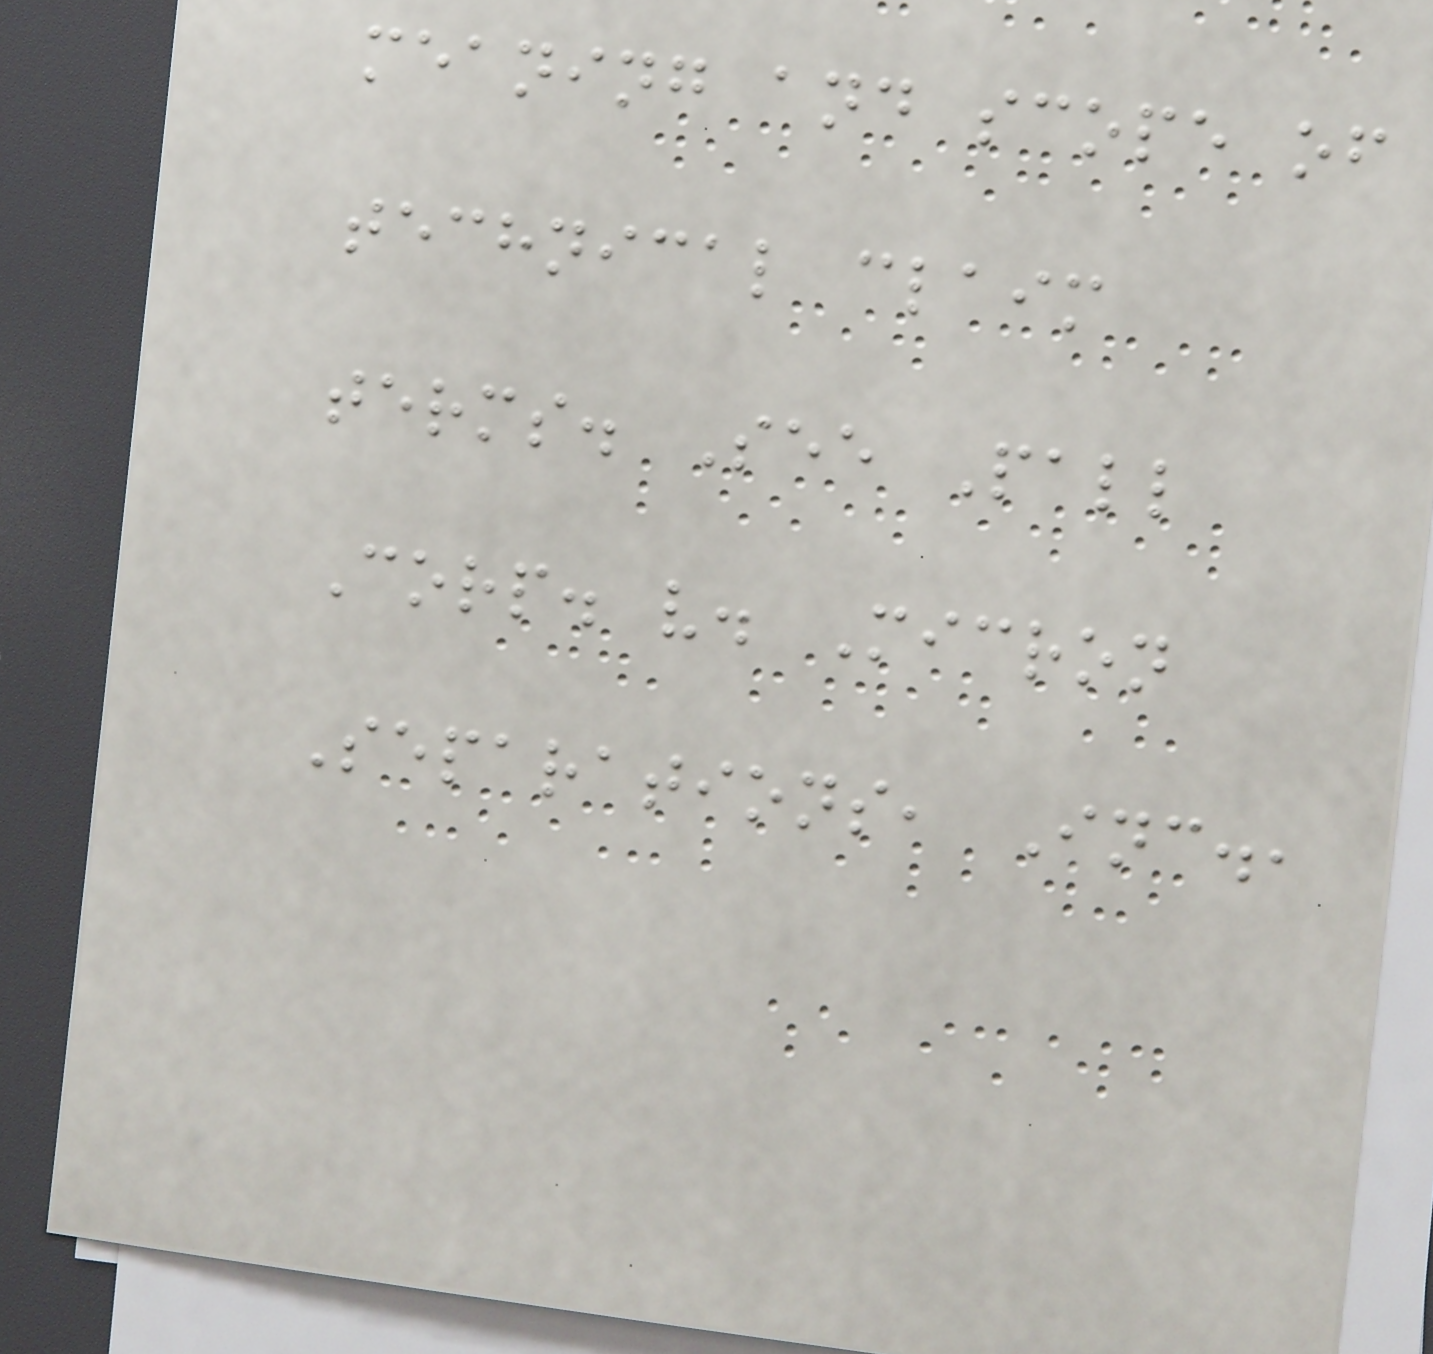meaning and scope of
technical claim
terms. See Pall
Corp. v. Micron
Separations, Inc.,
